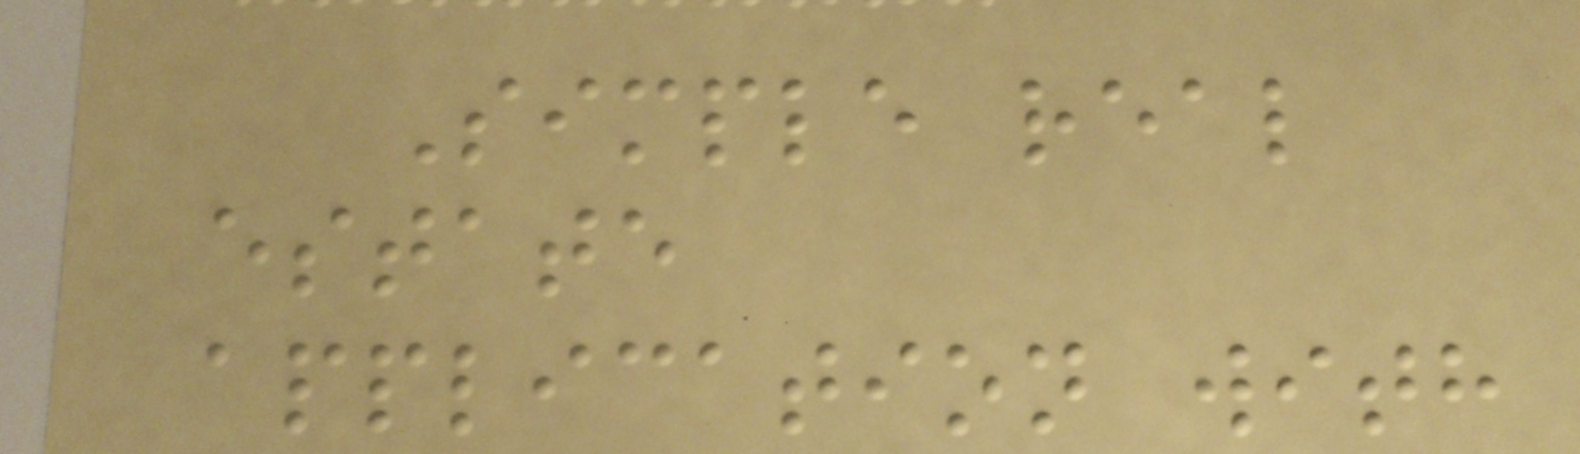Simple real
estate
application with
